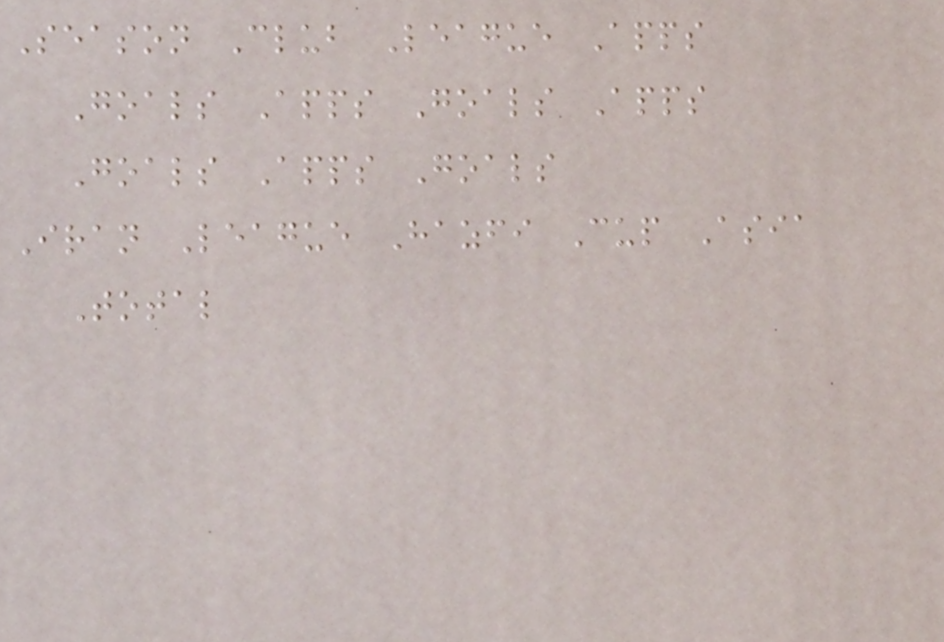Season Club League Apps
Goals Apps Goals Apps
Goals Apps Goals
Iran League Hazfi Cup Asia
Total
